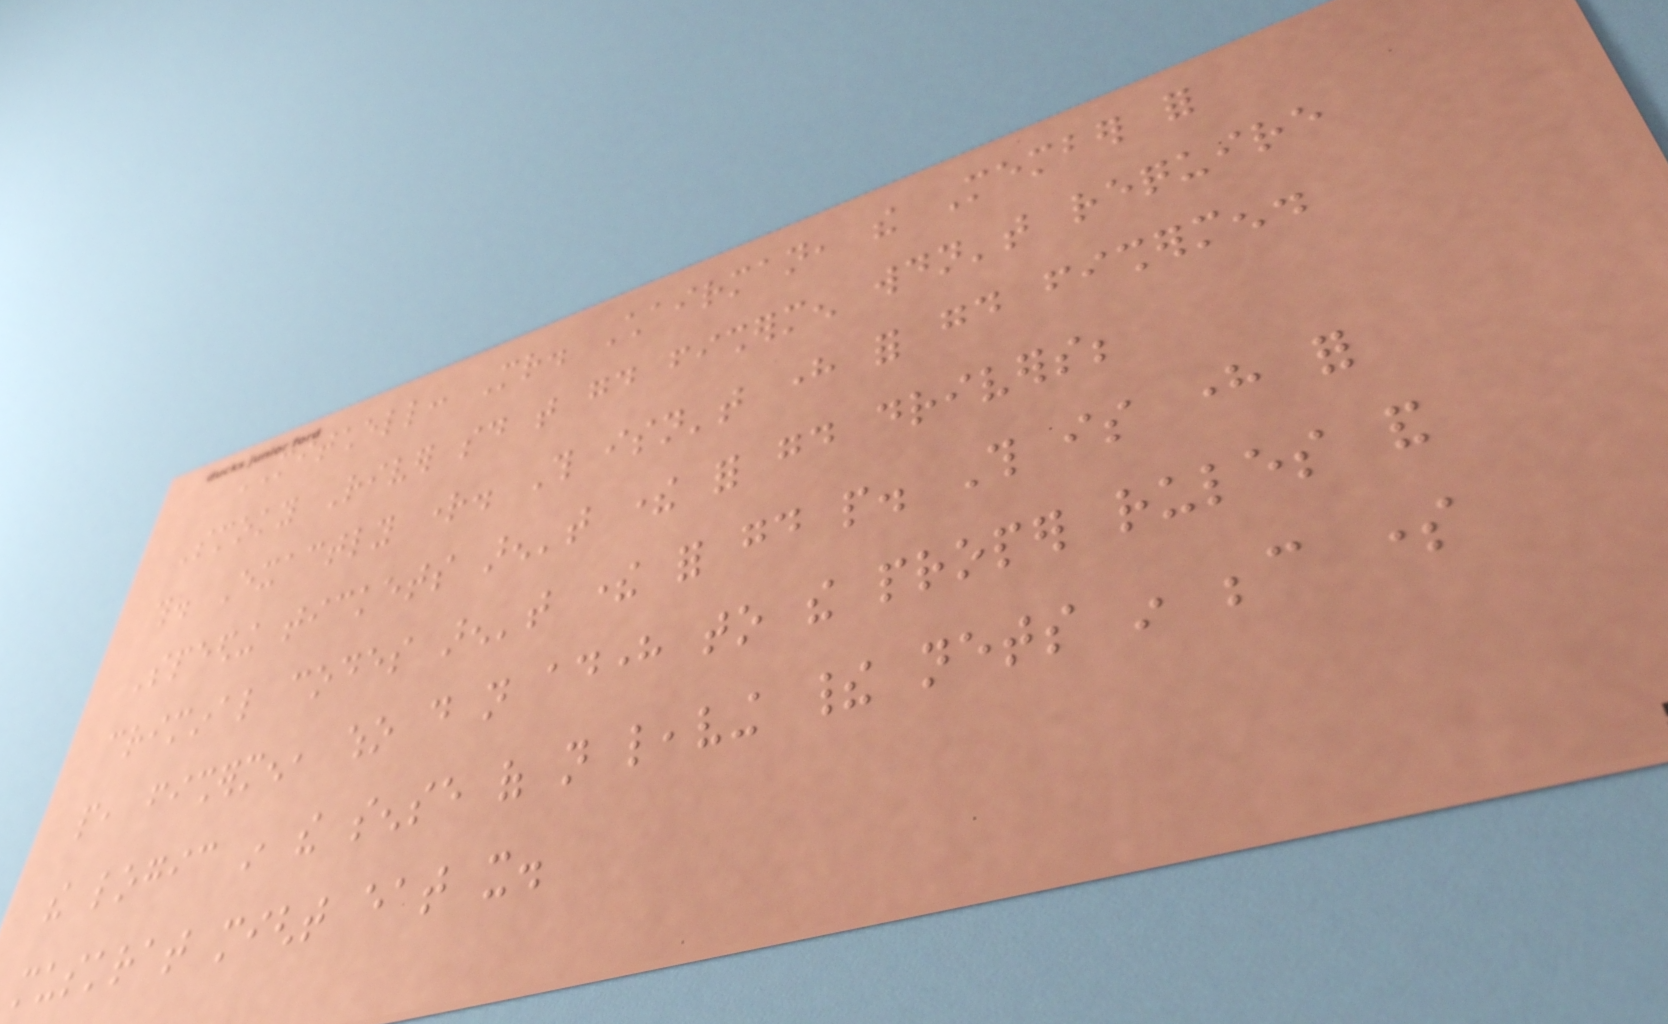MITCHELL: Mr. Chairman, the Member for
Smoky River said that good fishermen wouldn't require
this. Exactly right. This isn't here for good fishermen.
Speeding tickets aren't there for good drivers;
criminal codes aren't there for good people. This is here for
people, fishermen, who do not adhere to the proper rules and
the logic in the sense of not leaving their nets in because some
muskrat might eat it.
